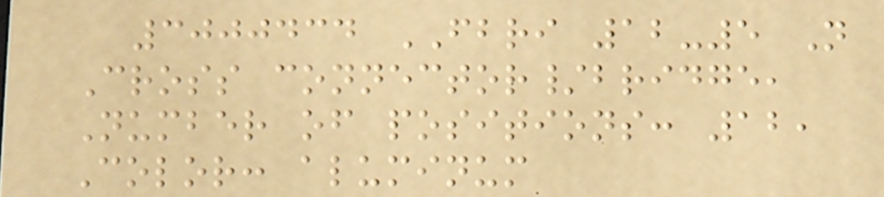3000434 FBRI 12-5 N
Cross connector/bridge,
Number of positions: 12,
Color: aluminum
